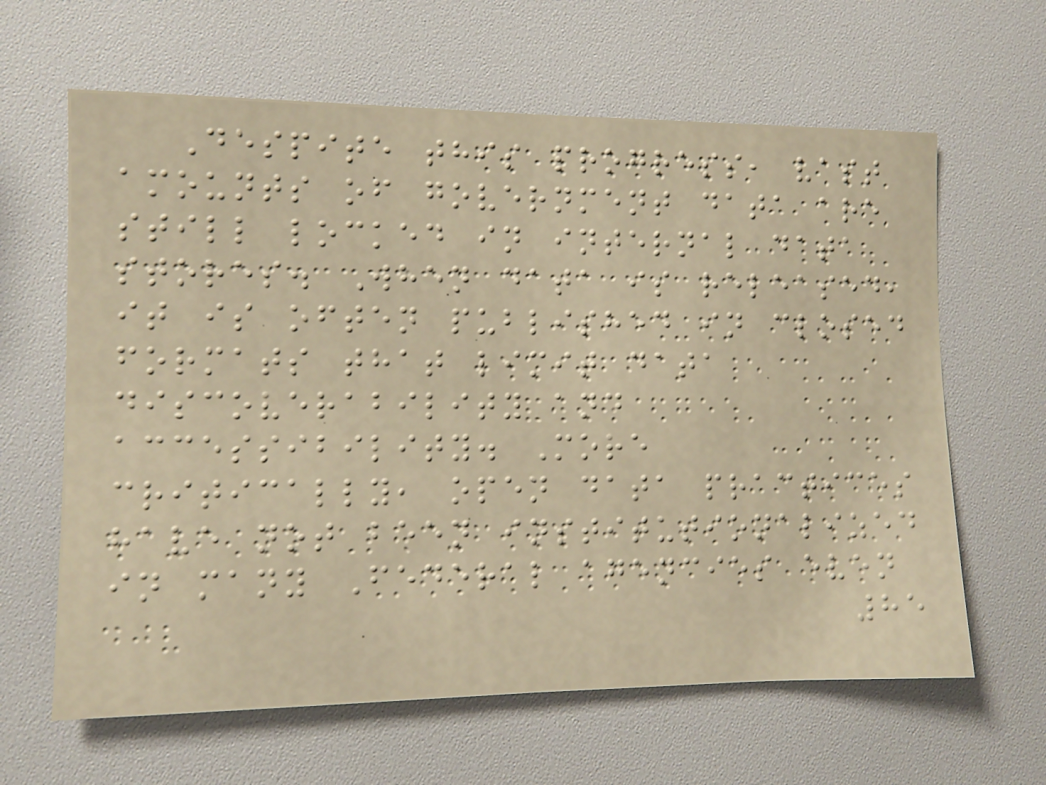Despite this progress, vast
amounts of government data are
still locked in internal data
stores. When data is released,
it is often published in closed
formats that limit data
discoverability and
accessibility. More
critically, open data practices
have not been institutionalized
in many Federal agencies even
85
